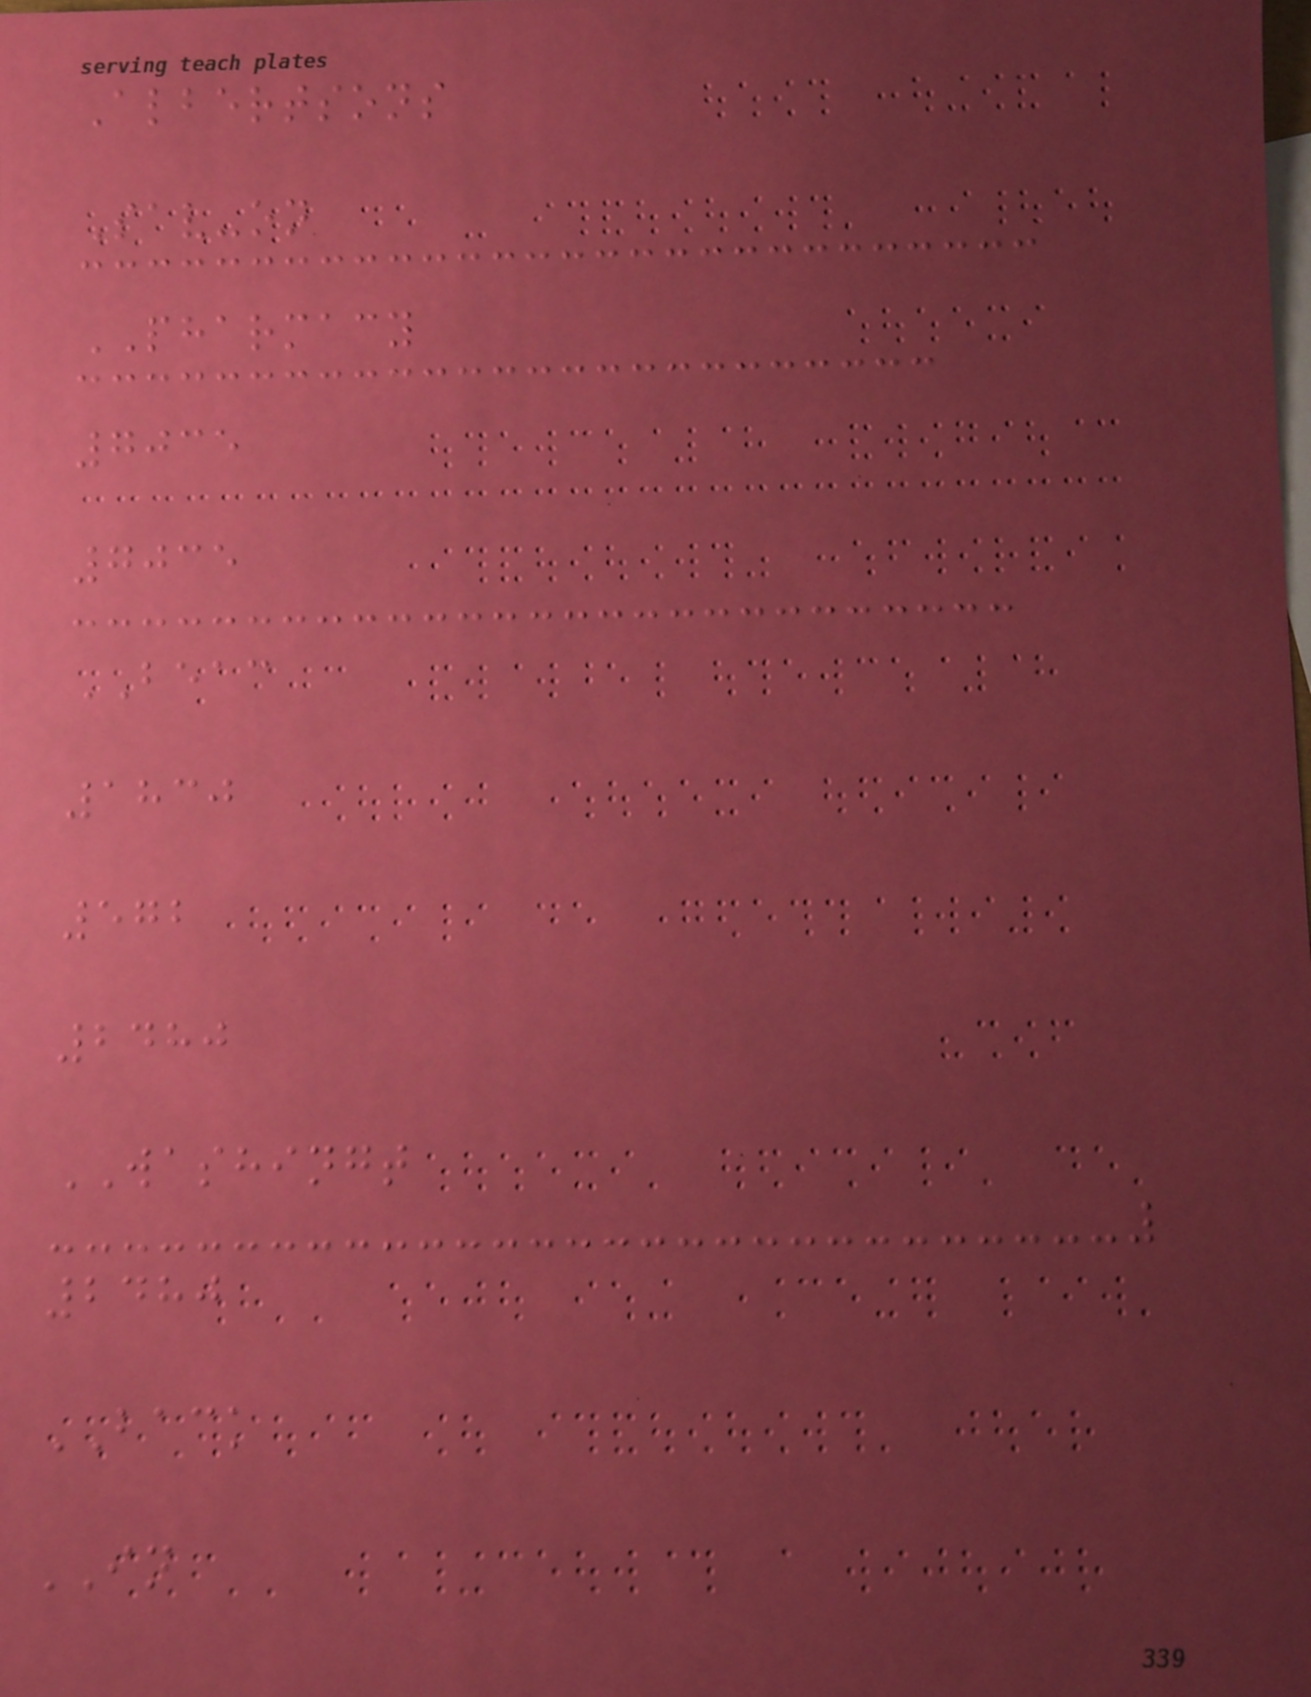Albertsons
Sav-on
PHARMACY
7035
7035
BEAC
1830
572
2480
WASHINGT
2480
BACK
IN
